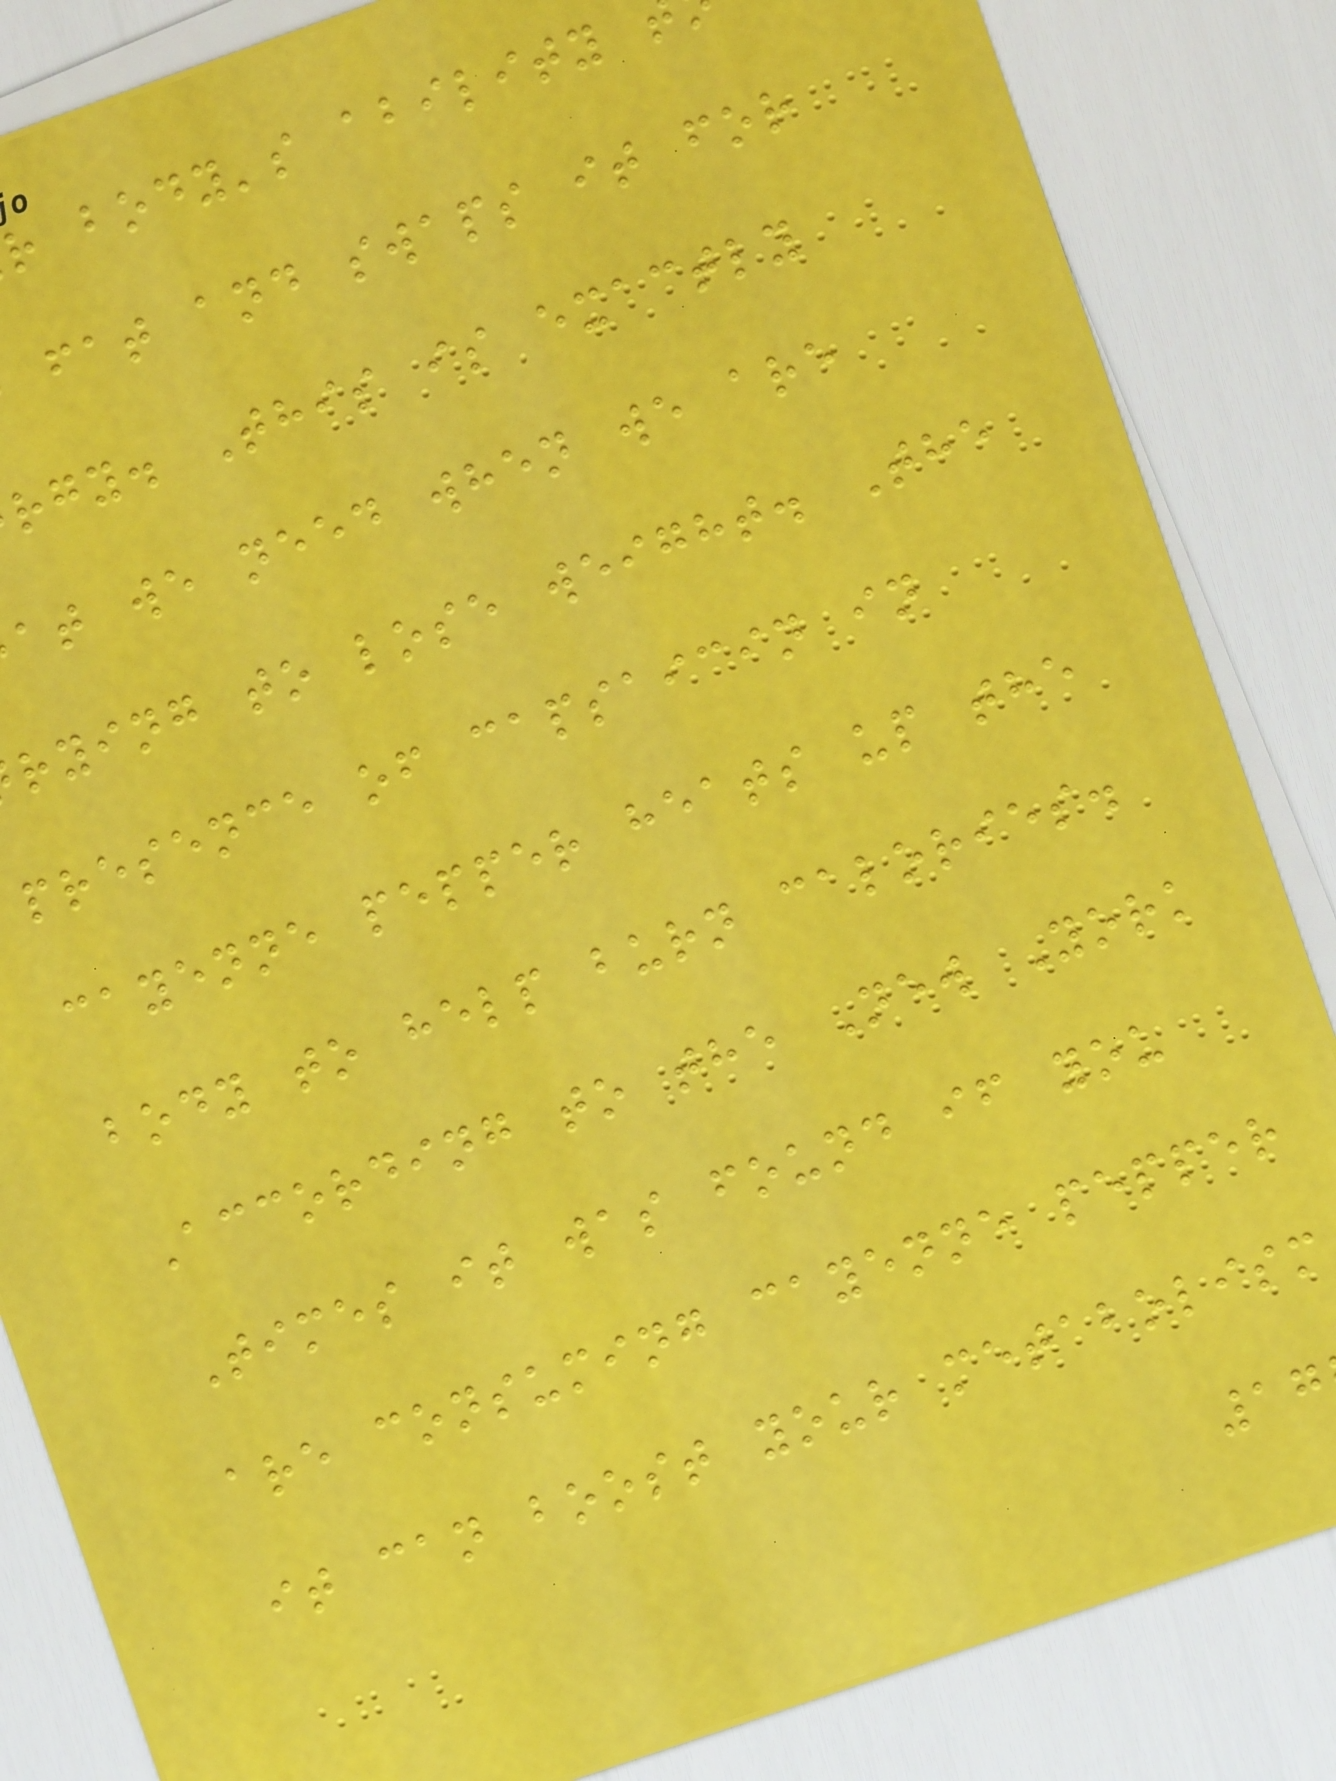r body's ability
fat and swaps it for
rgy. This is exactly
at we need when we are
rying to lose weight. The
presence of capsaicin in
cayenne pepper heats up the
body to help burn calories.
According to the New York
Times it was found if you
are consuming cayenne pepper
it can boost your metabolism
